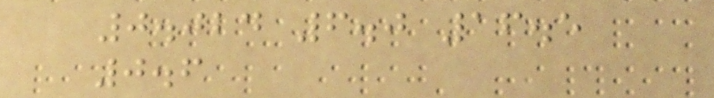0.024 6.0 16.5
0.6
